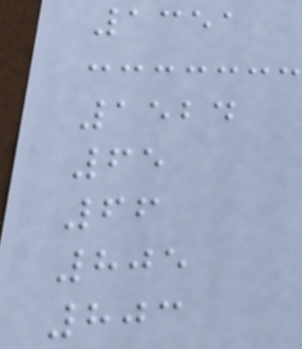1351
1524
65
66
805
803
